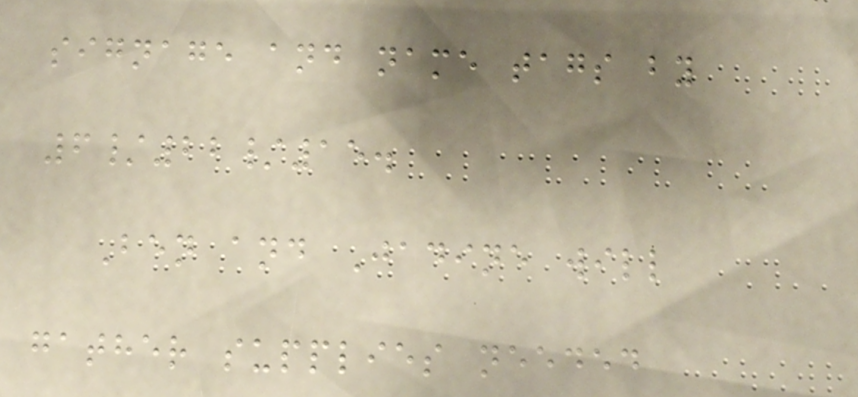signage and name tags by
6/22/15.
Ben and Jadine will
gather supplies needed
